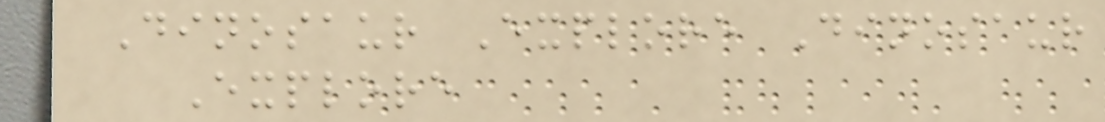Dinosaur Explore Dinosaur
Explore
